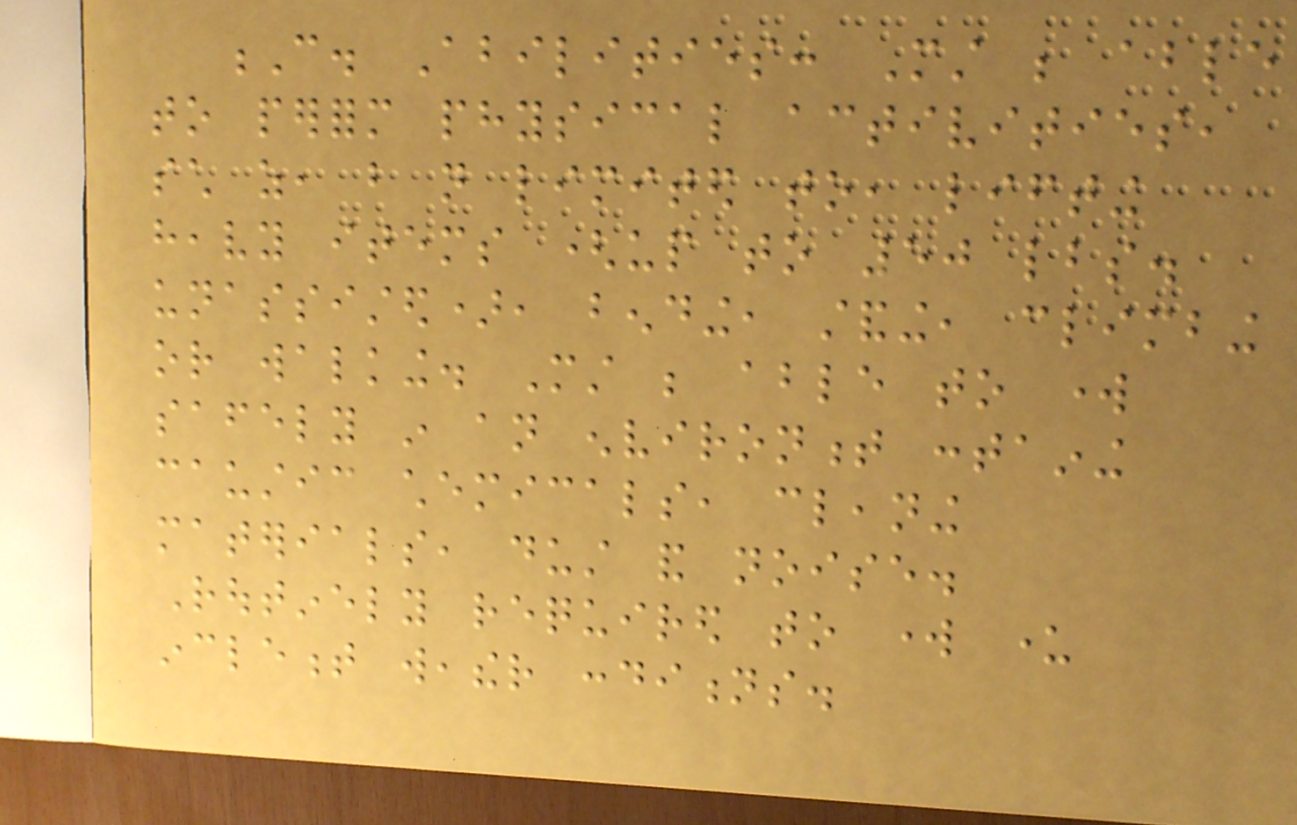C. Abilities: Must be able
to perform physical activities,
such as, but not limited to, lifting
heavy items (up to 50 lbs.
unassisted), bending, standing, climbing
or walking. Must be able to work
safely in an environment containing
caustic chemicals, cleaning
materials, dust and noise.
Routinely required to work under
inclement weather conditions.
